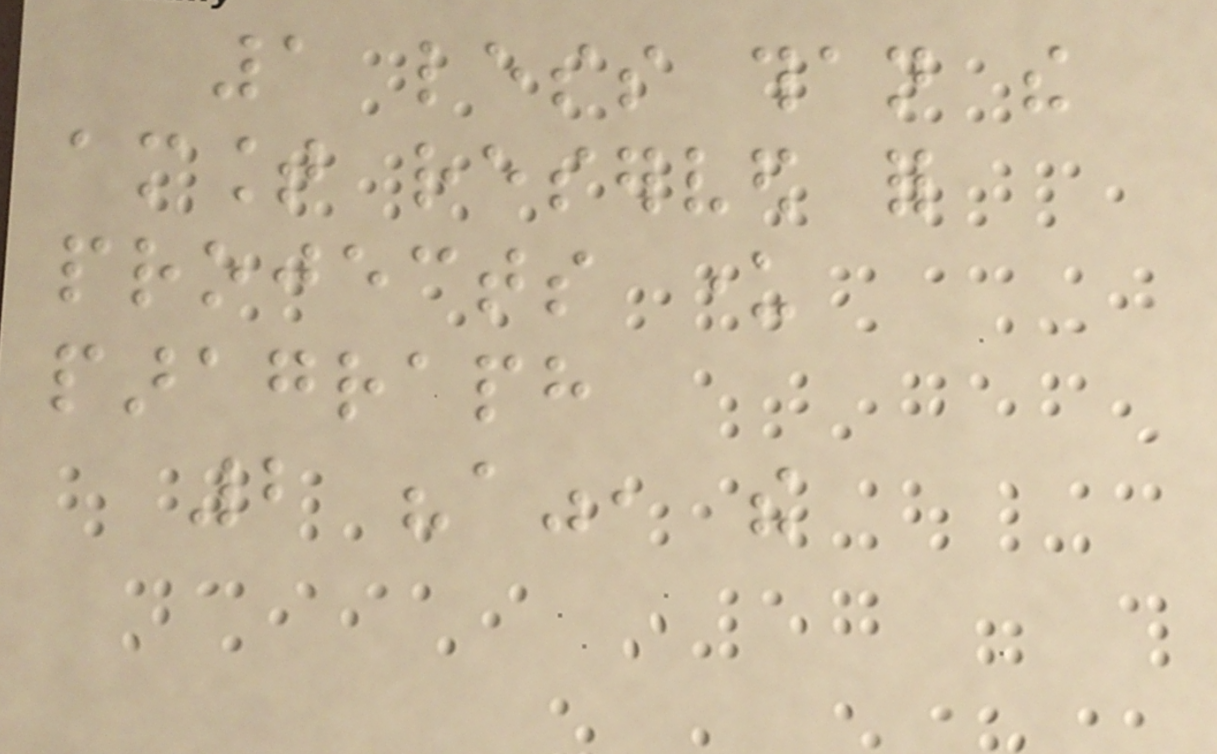1 less than the
amount reserved for
projects under
paragraph
2 "a", the
